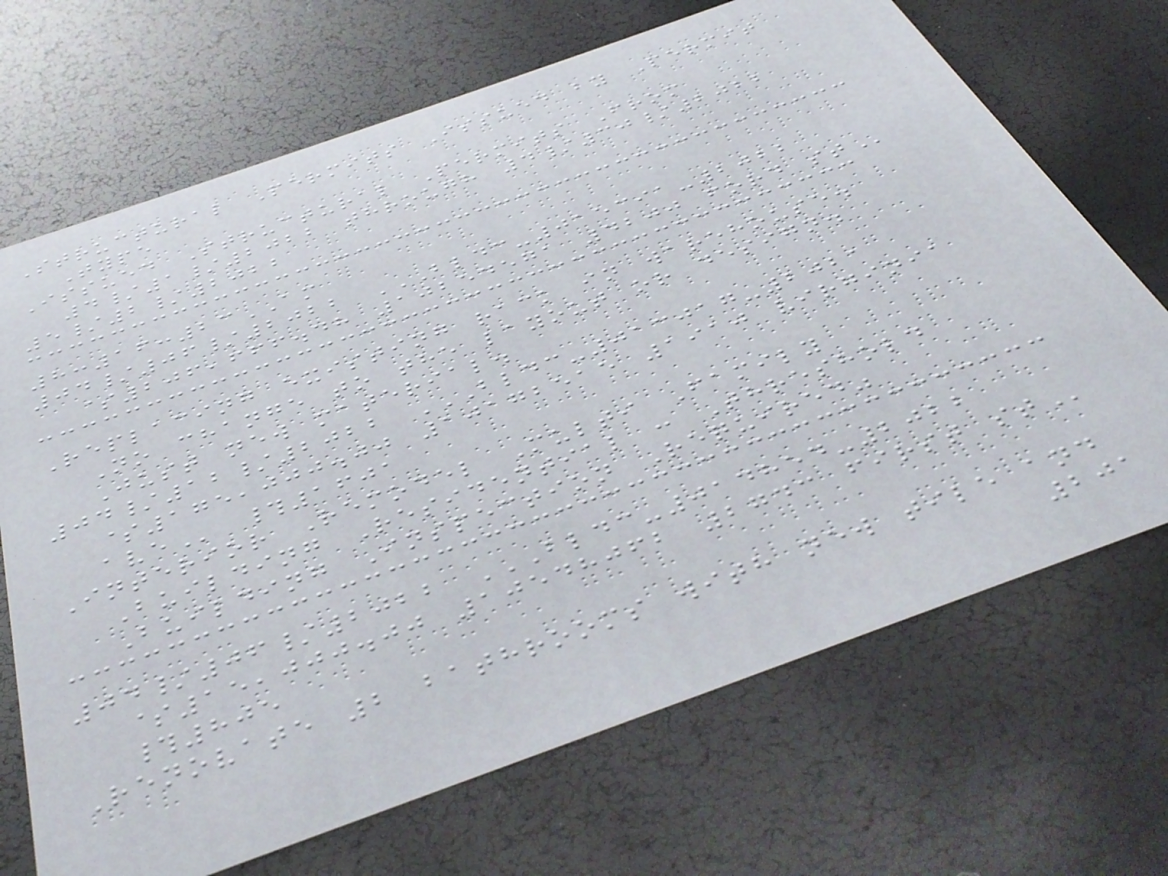Structural Permits Issued by Permit
Type
Issued Structural Permits From
4/1/2022 through 4/30/2022
5/2/2022
8:16:23AM
04/06/2022 BLDC-015391-2022
$206,666.48 10254571 4200 FORD ST
Replacing existing rack in warehouse.
No change to the layout or design.
Just new material.
04/12/2022 BLDC-013017-2021
$175,000.00 10172515 1910 VIRGINIA
AVE #1601
Interior Remodel Multi Family
Building Residential : Threshold
Building Inspection Required"
04/06/2022 BLDC-014854-2022
$15,000.00 10548062 2743 FIRST ST
#805
Renovate 2 bathrooms with new tile and
201
